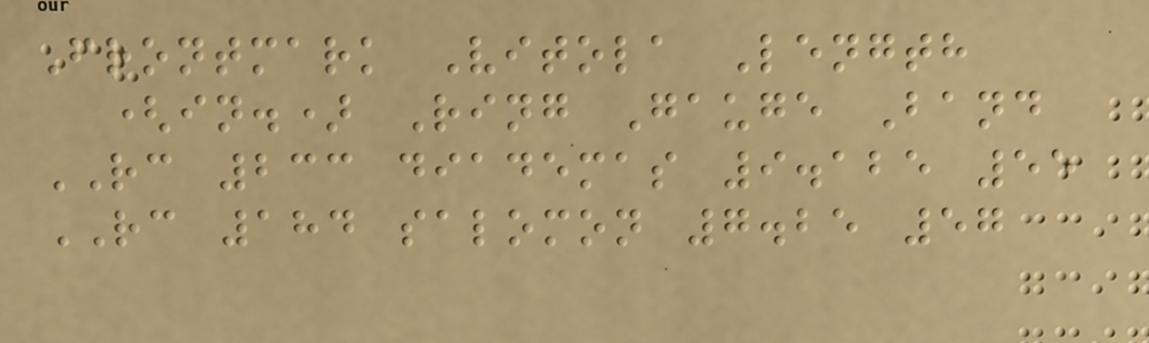Frontmark Vitola Length
(in.) Ring Gauge Band
RC 233 diademas 9.125 55
RC 184 salomon 7.25 57
